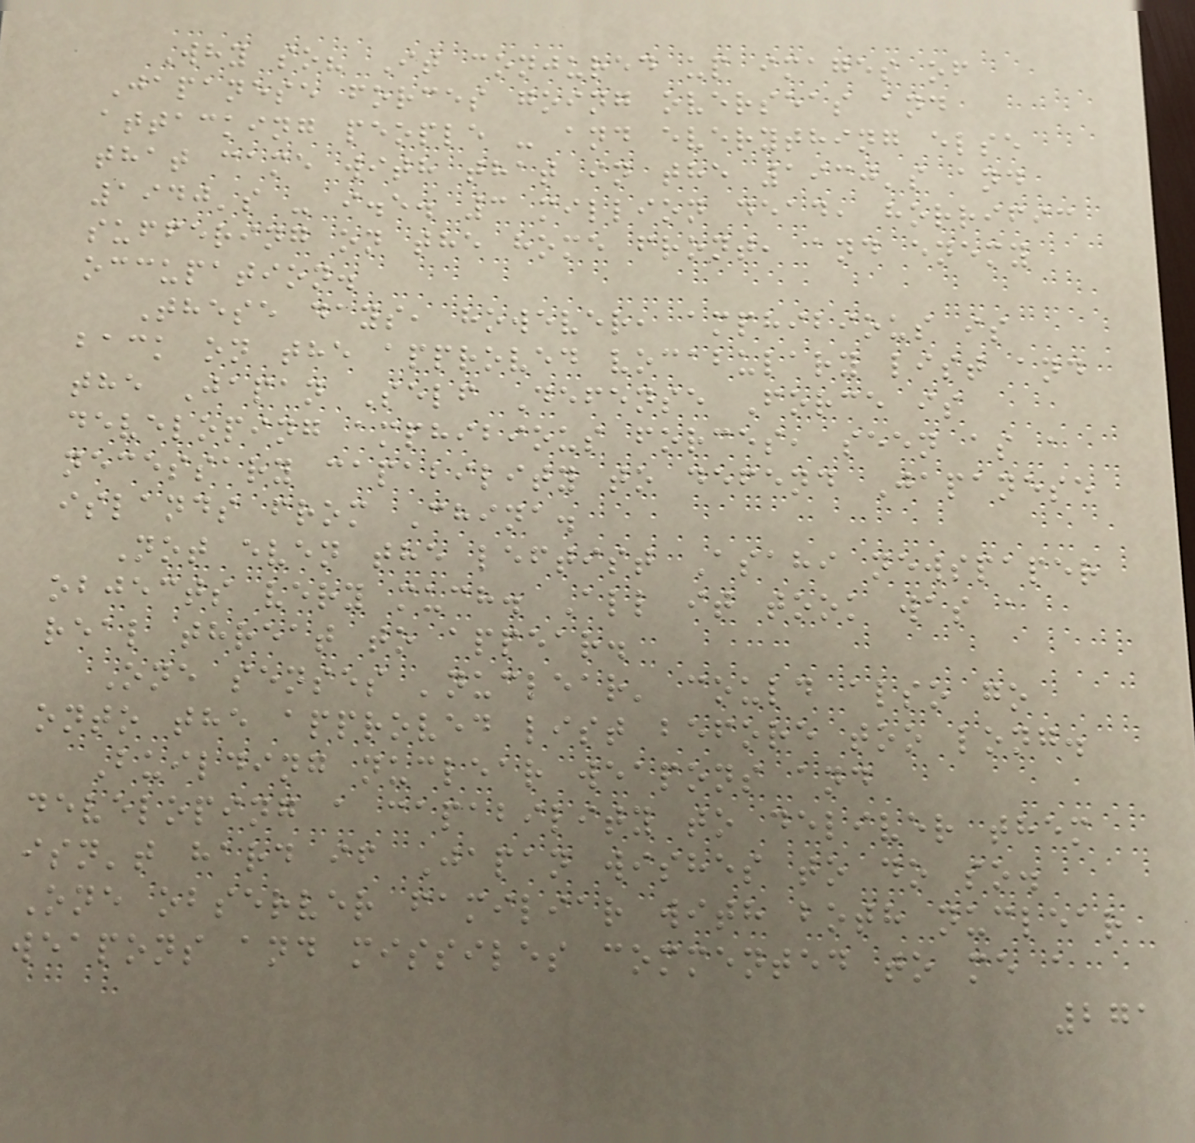Why so? It conjured up images of
Japanese forces going overseas and
attacking people - and everything else
that came with that in the 1930's and
1940's - i.e. 3 million dead, horrific
suffering on the home front, and enemy
occupation.
These days, however, amphibious is
back on the approved vocabulary list and
the Japan Self Defense Force is
developing amphibious forces, seen as a
necessary capability to defend Japanese
islands from China.
Not even the leftist Asahi newspaper
objects very much. All it took was a
real threat to appear.
One senses 'nuclear' could also go
onto the approved list before too long.
Building nuclear weapons and
developing a capability to deliver them
isn't hard if Japan wishes to do so.
One observer familiar with both nuclear
weapons and missiles commented to me a
271
